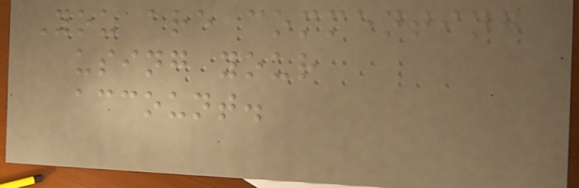You are commenting
using your
account.
